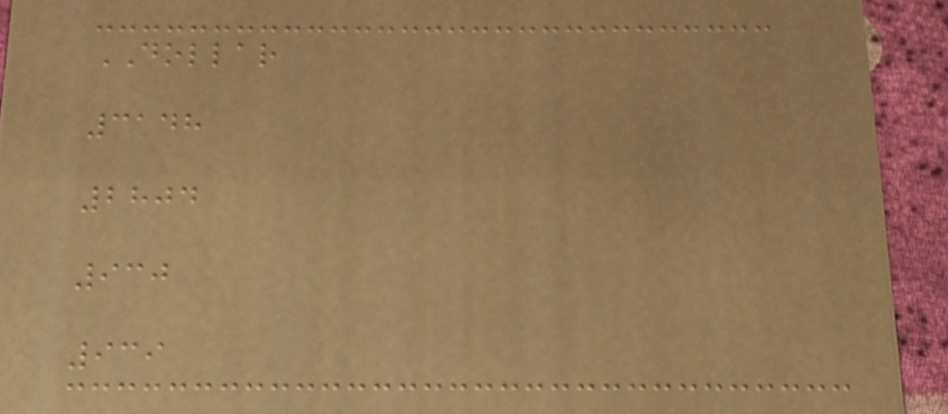DOLLAR
3148
2804
930
939
